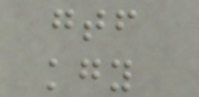gtf
kgy
